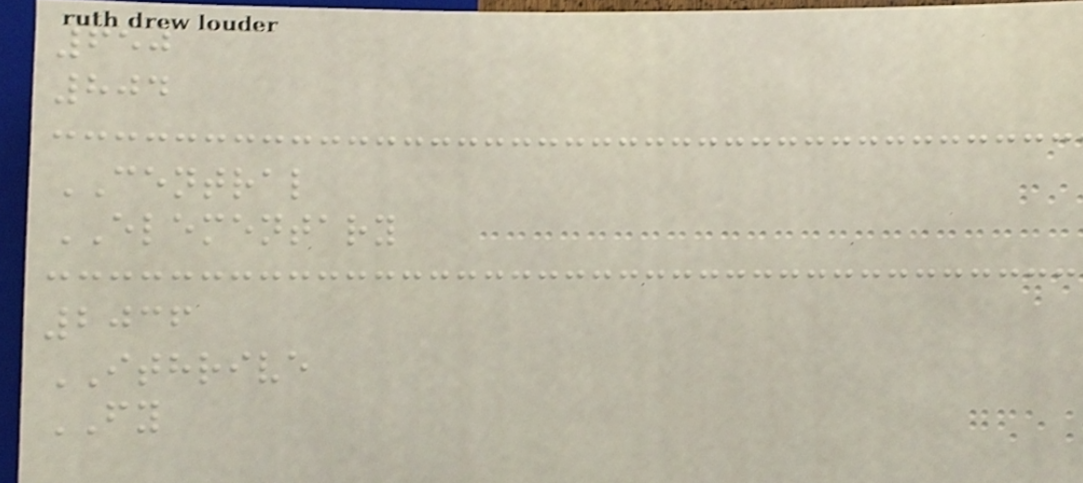650
804
CENTRAL
ELEMENTARY
2036
ITHRIVE
FY
